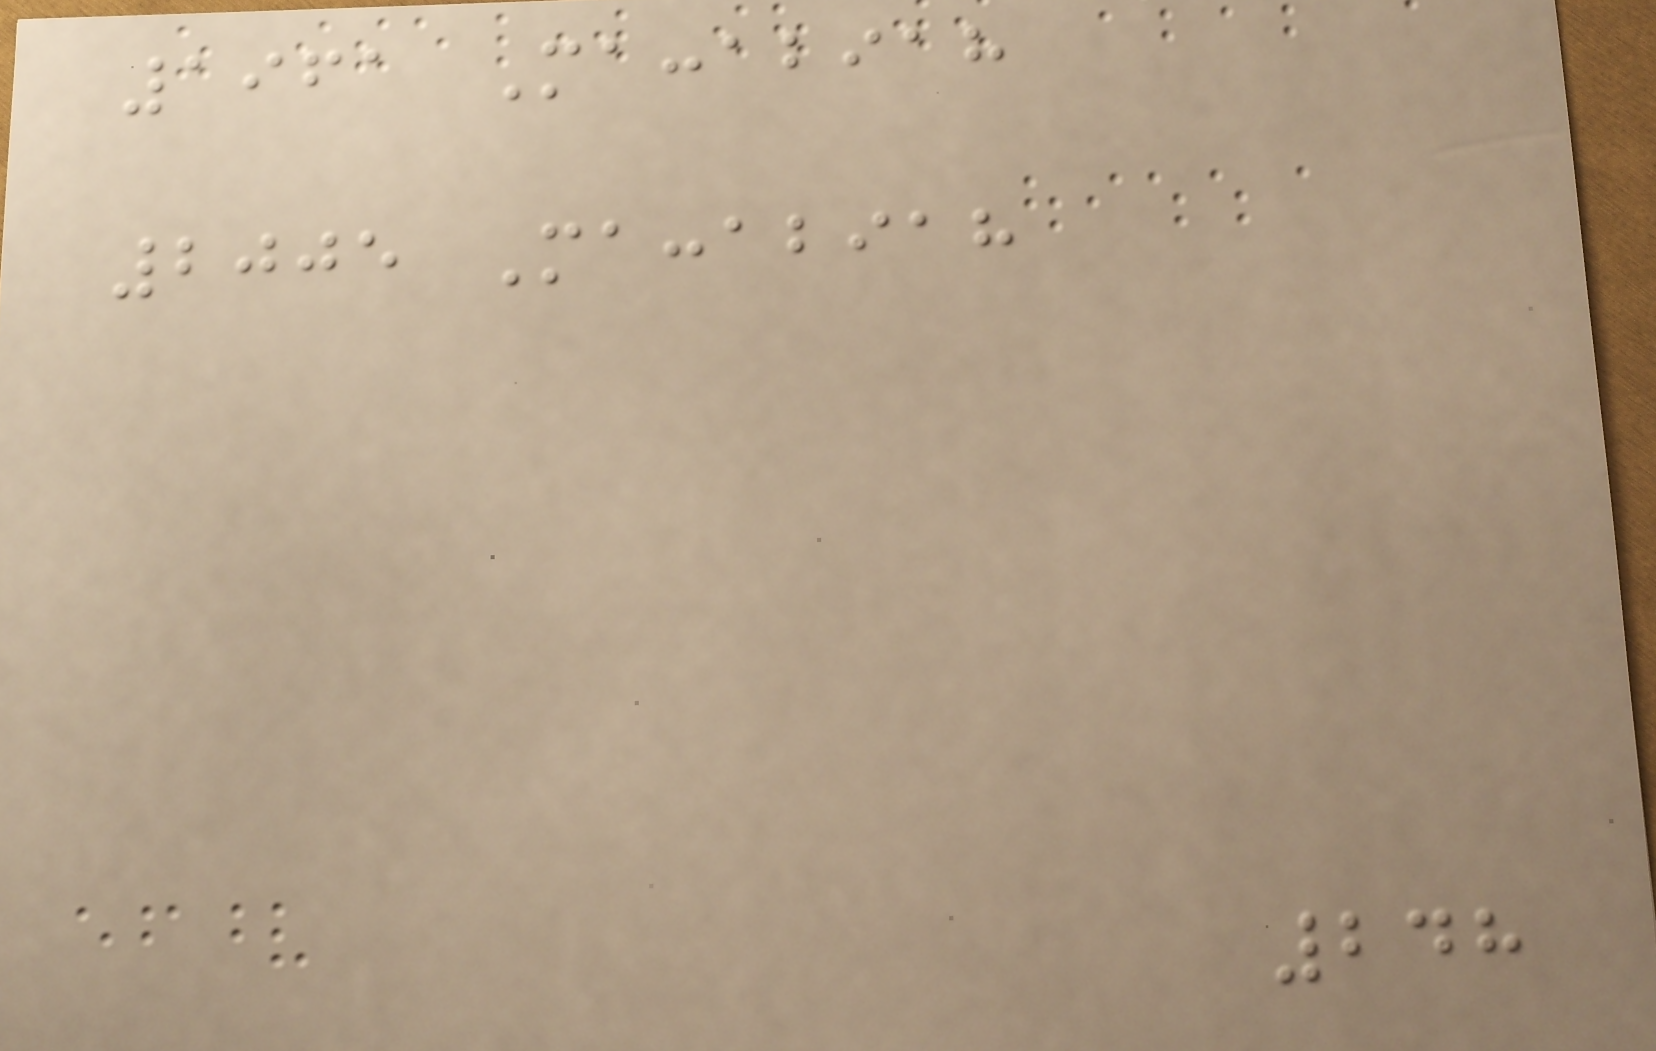1961 Maccabiah
2005 Maccabiah
248
